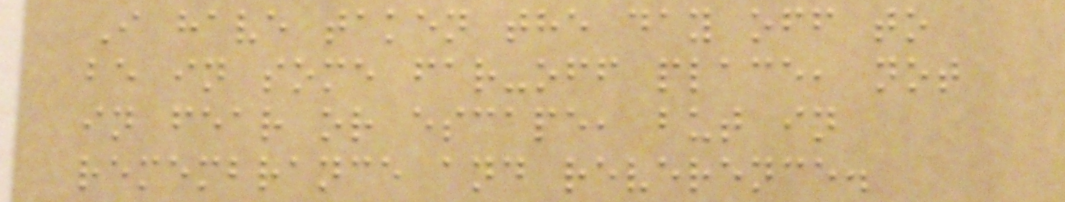I have taken the day off to
be in some far-off place, not
in fear or escape, but in
remembrance and reverence.
